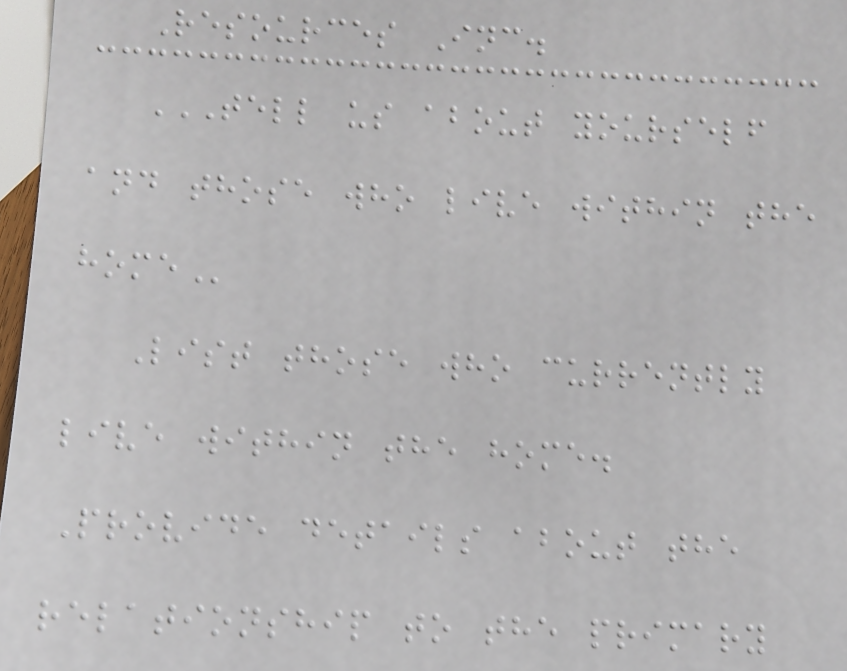Resources Inc.
TELL US ABOUT YOURSELF
AND THOSE WHO LIVE WITHIN THE
HOME
List those who currently
live within the home.
Provide details about the
relationship to the primary
